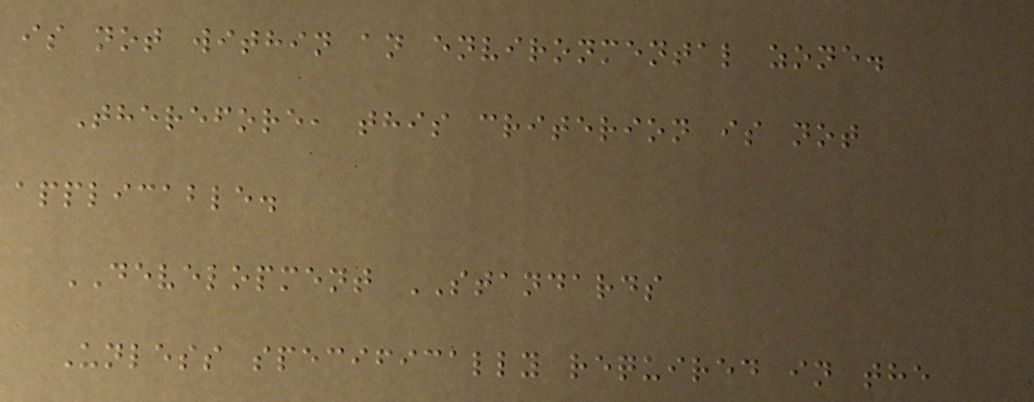is not within an environmental zone.
Therefore, this criterion is not
applicable.
DEVELOPMENT STANDARDS
Unless specifically required in the
